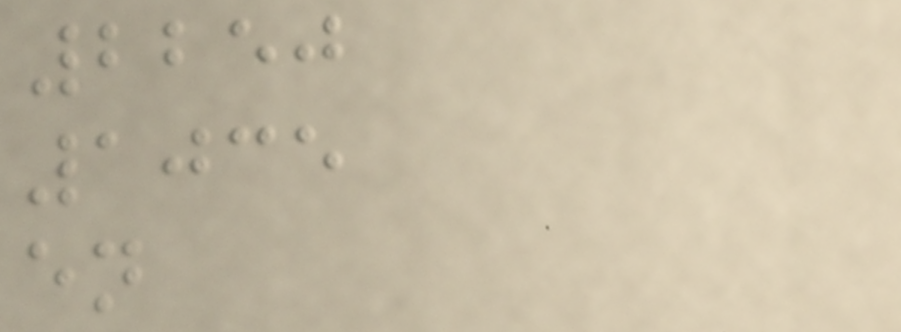2250
1035
en
